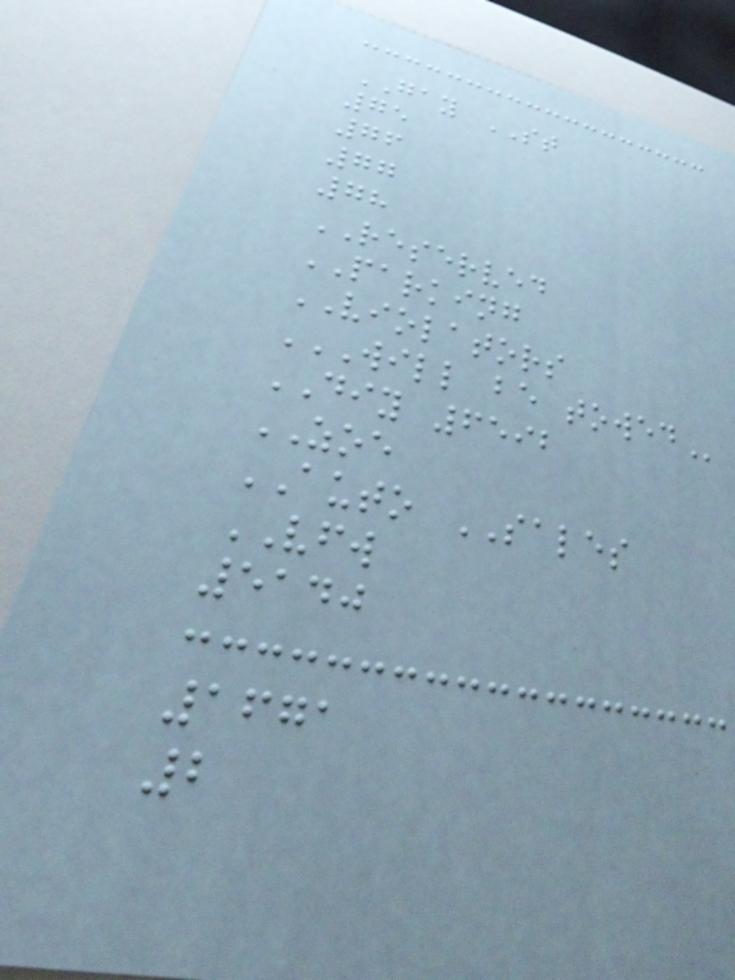GAY ST
75
76
77
78
RESERVED
PARKING
VIOLATORS
WILL BE TOWED
DIY 6592
ZOE
AUTO SALES
VFW
5140
1671
2
